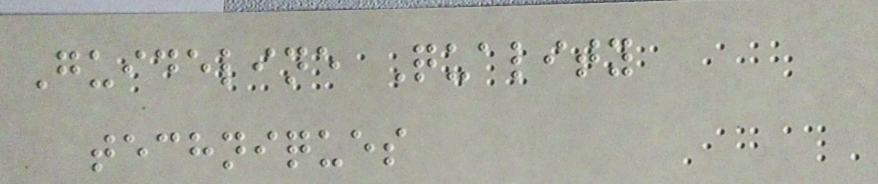Guideline Quality
techniques
